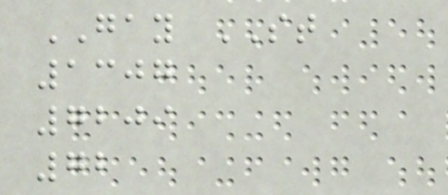GAY ST
1307
7209
72
